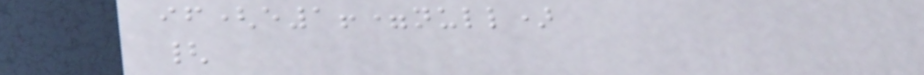if(e1!=null)
{
